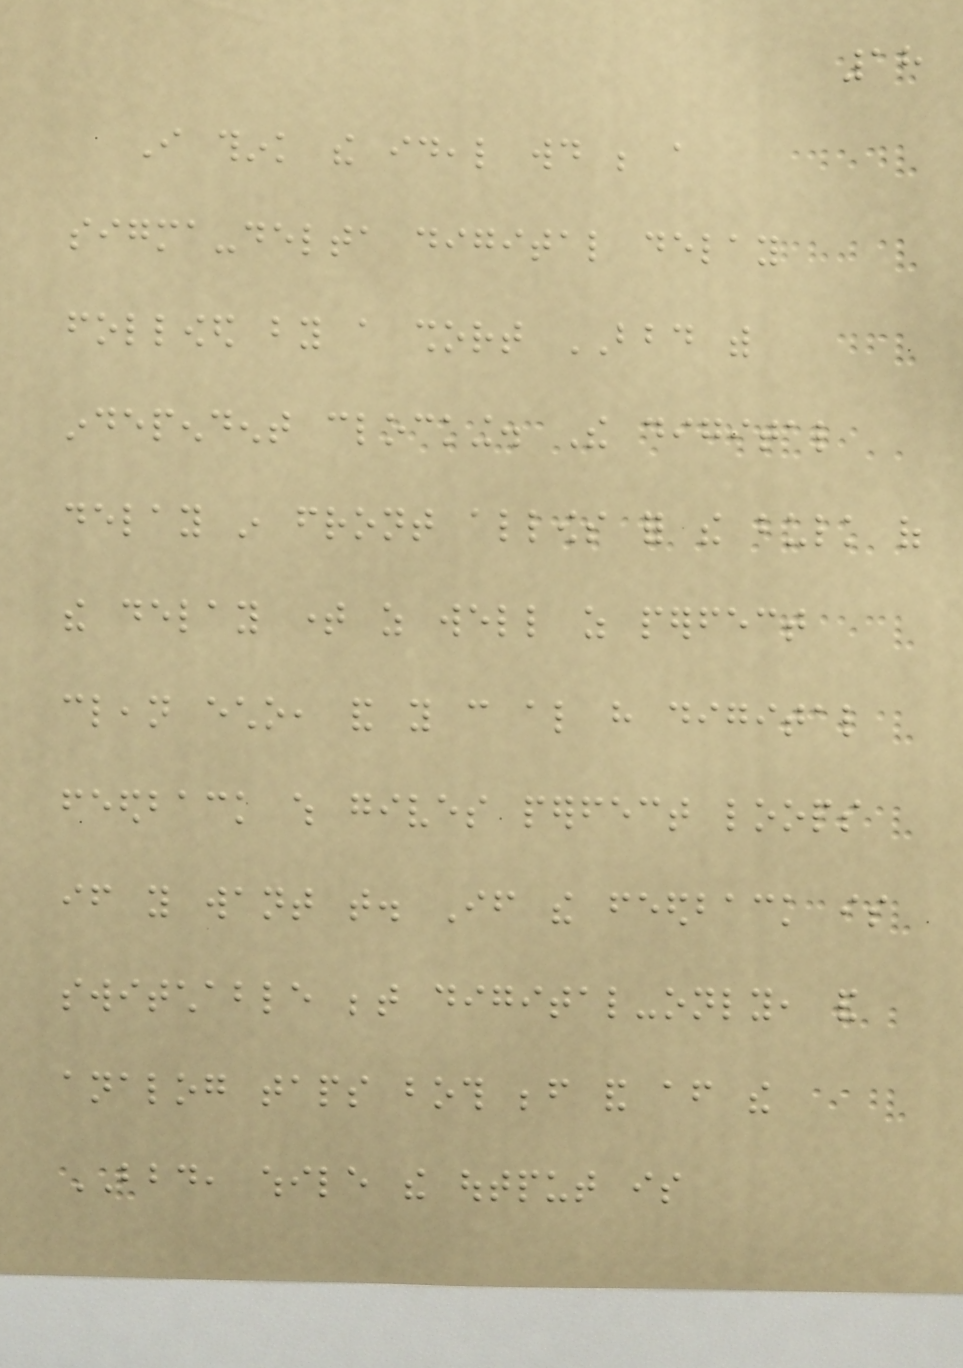18
I think the ideal would be a
sigma-delta digital delay
followed by a short BBD with
independent clocking. The digital
delay in front allows for the bulk of
the delay time as well as perfect
clean echo, and you can also have digital
feedback which gives perfect loops
if you want that. If the feedback is
switchable between digital-only, and
analog taps both before and after the
BBD, while the output is
